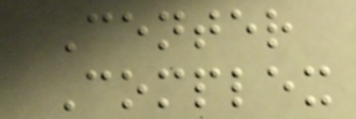Center
Complex
